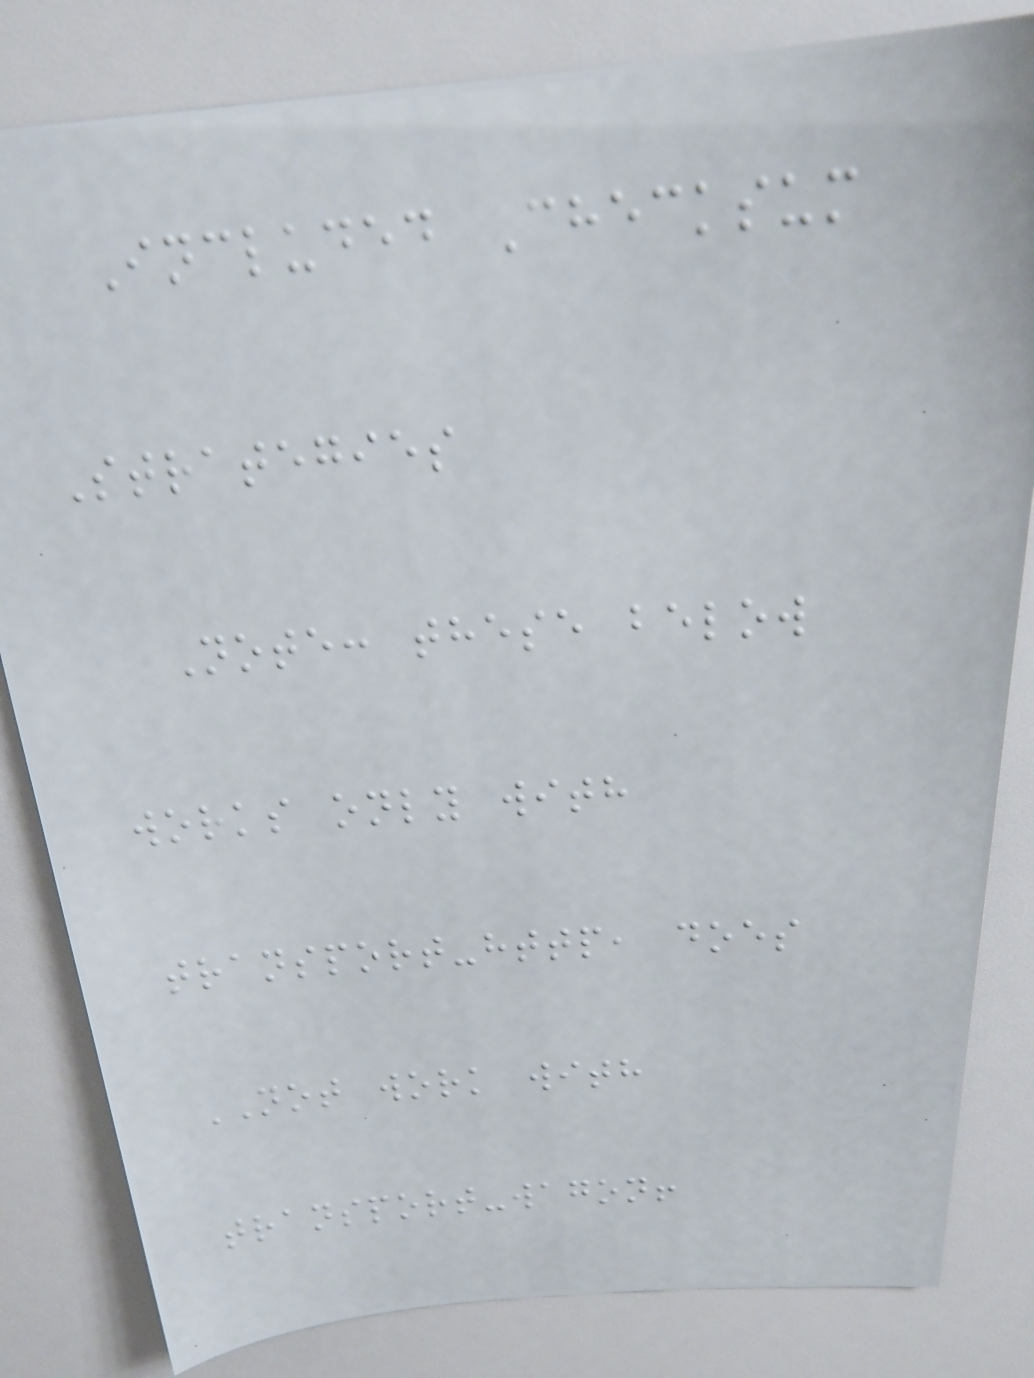Included Checksum
Strategies
Note: these below
works only with
transport-http, does
NOT work with
transport-wagon!
